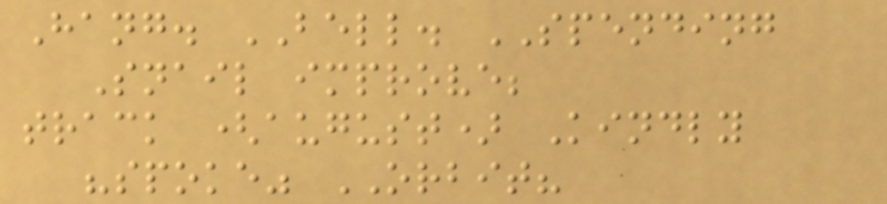Hang. BELL. SPENDING
Snail improve;
track (august) Kindly
"spoke" ORBIT?
